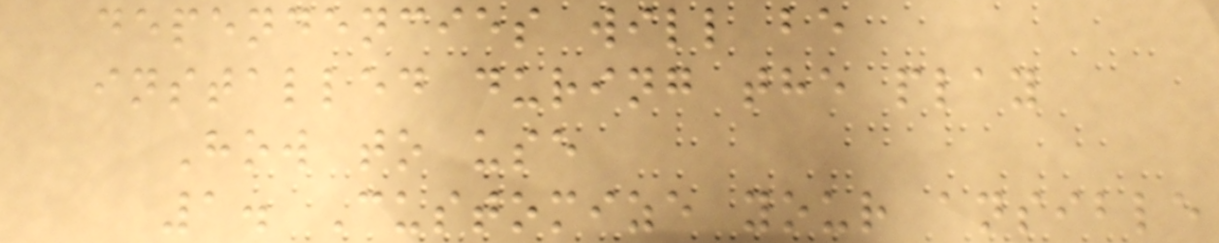dependencies will be
installed during the play
How to use
1. Customize your ansible
